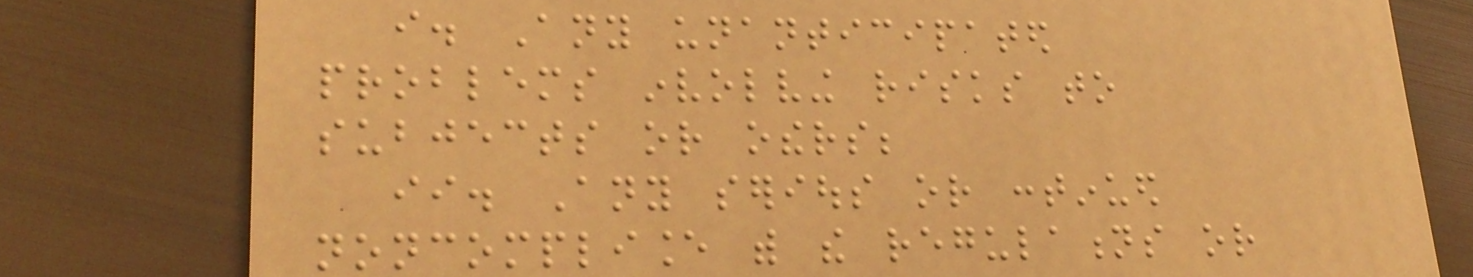i. Any unanticipated
problems involving risks to
subjects or others;
ii. Any serious or continued
noncompliance with the regulations or
